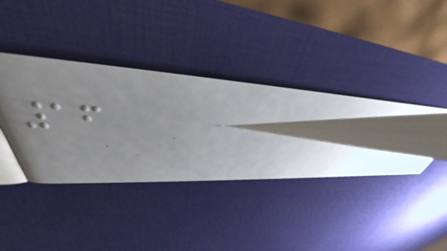16
